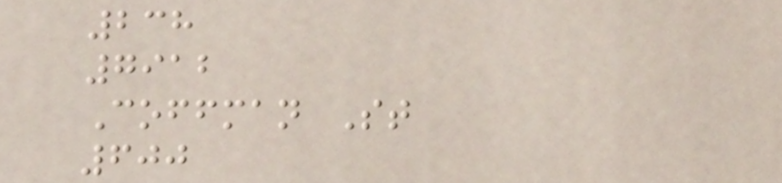238
7912
Coffman St
600
